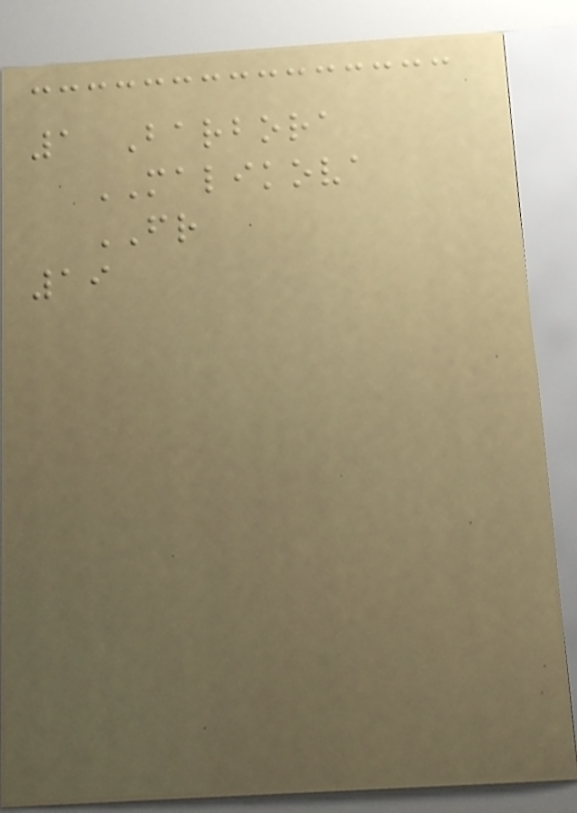1 Barbora
MALIKOVA
FR
19
